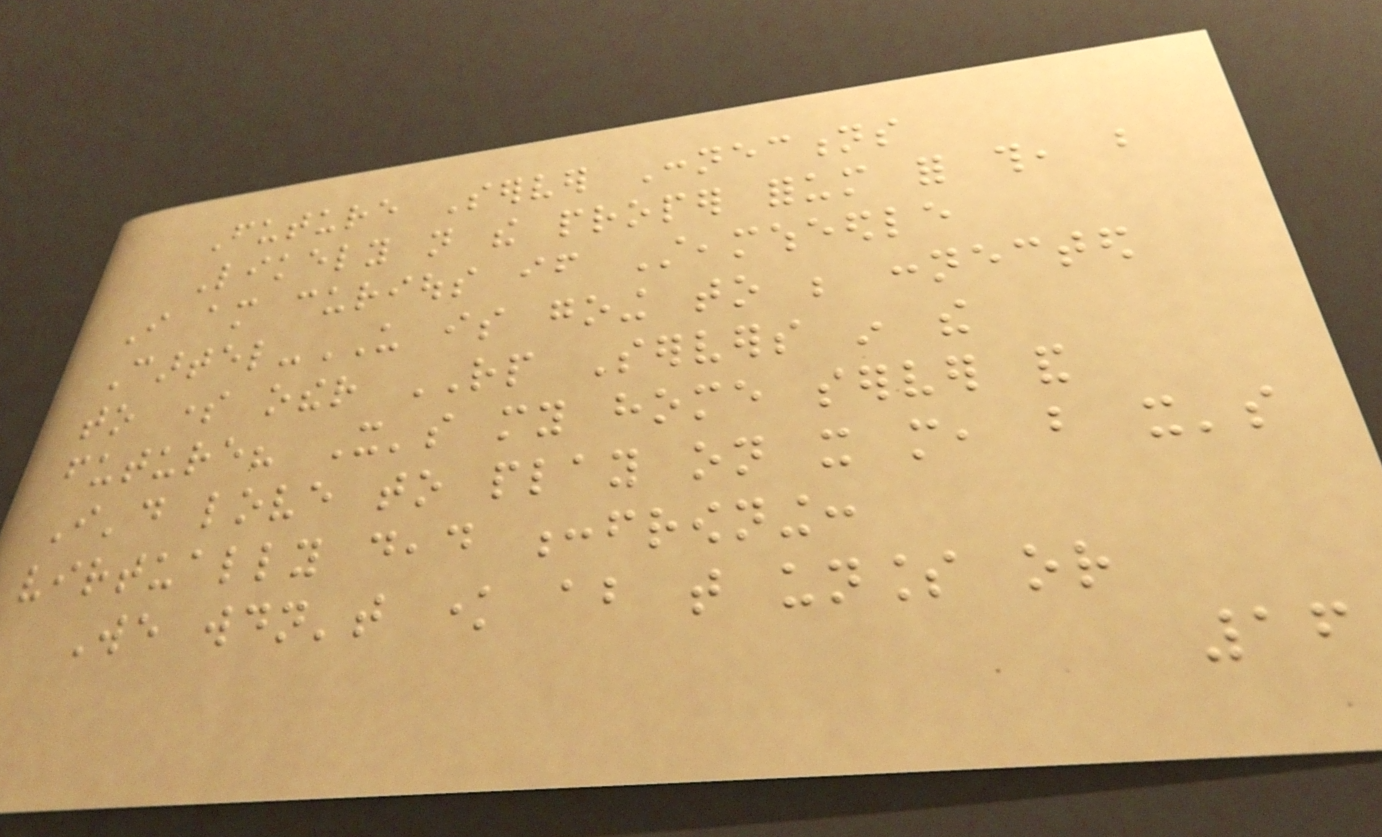Future Server Connections
Likely not the proper forum for this, but
I am curious if Steamwheedle
Cartel-US is going to be connected
to some other RP Servers in the
future? It's my home server and
I'd love to play on it more, but it's
virtually dead :frowning:
We wouldn't know about that unless or
16
